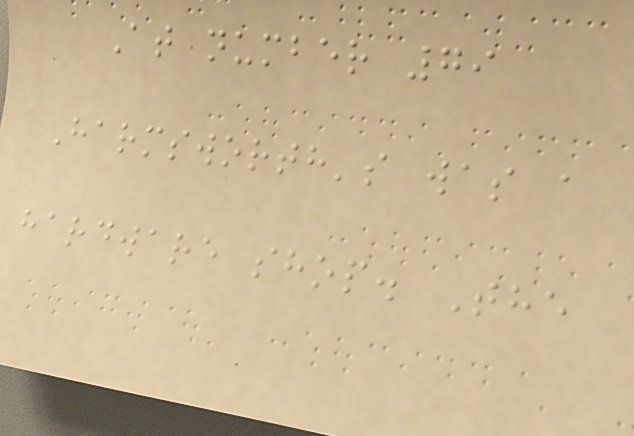At number 79
Harmsworth's was a
hardware shop. The
